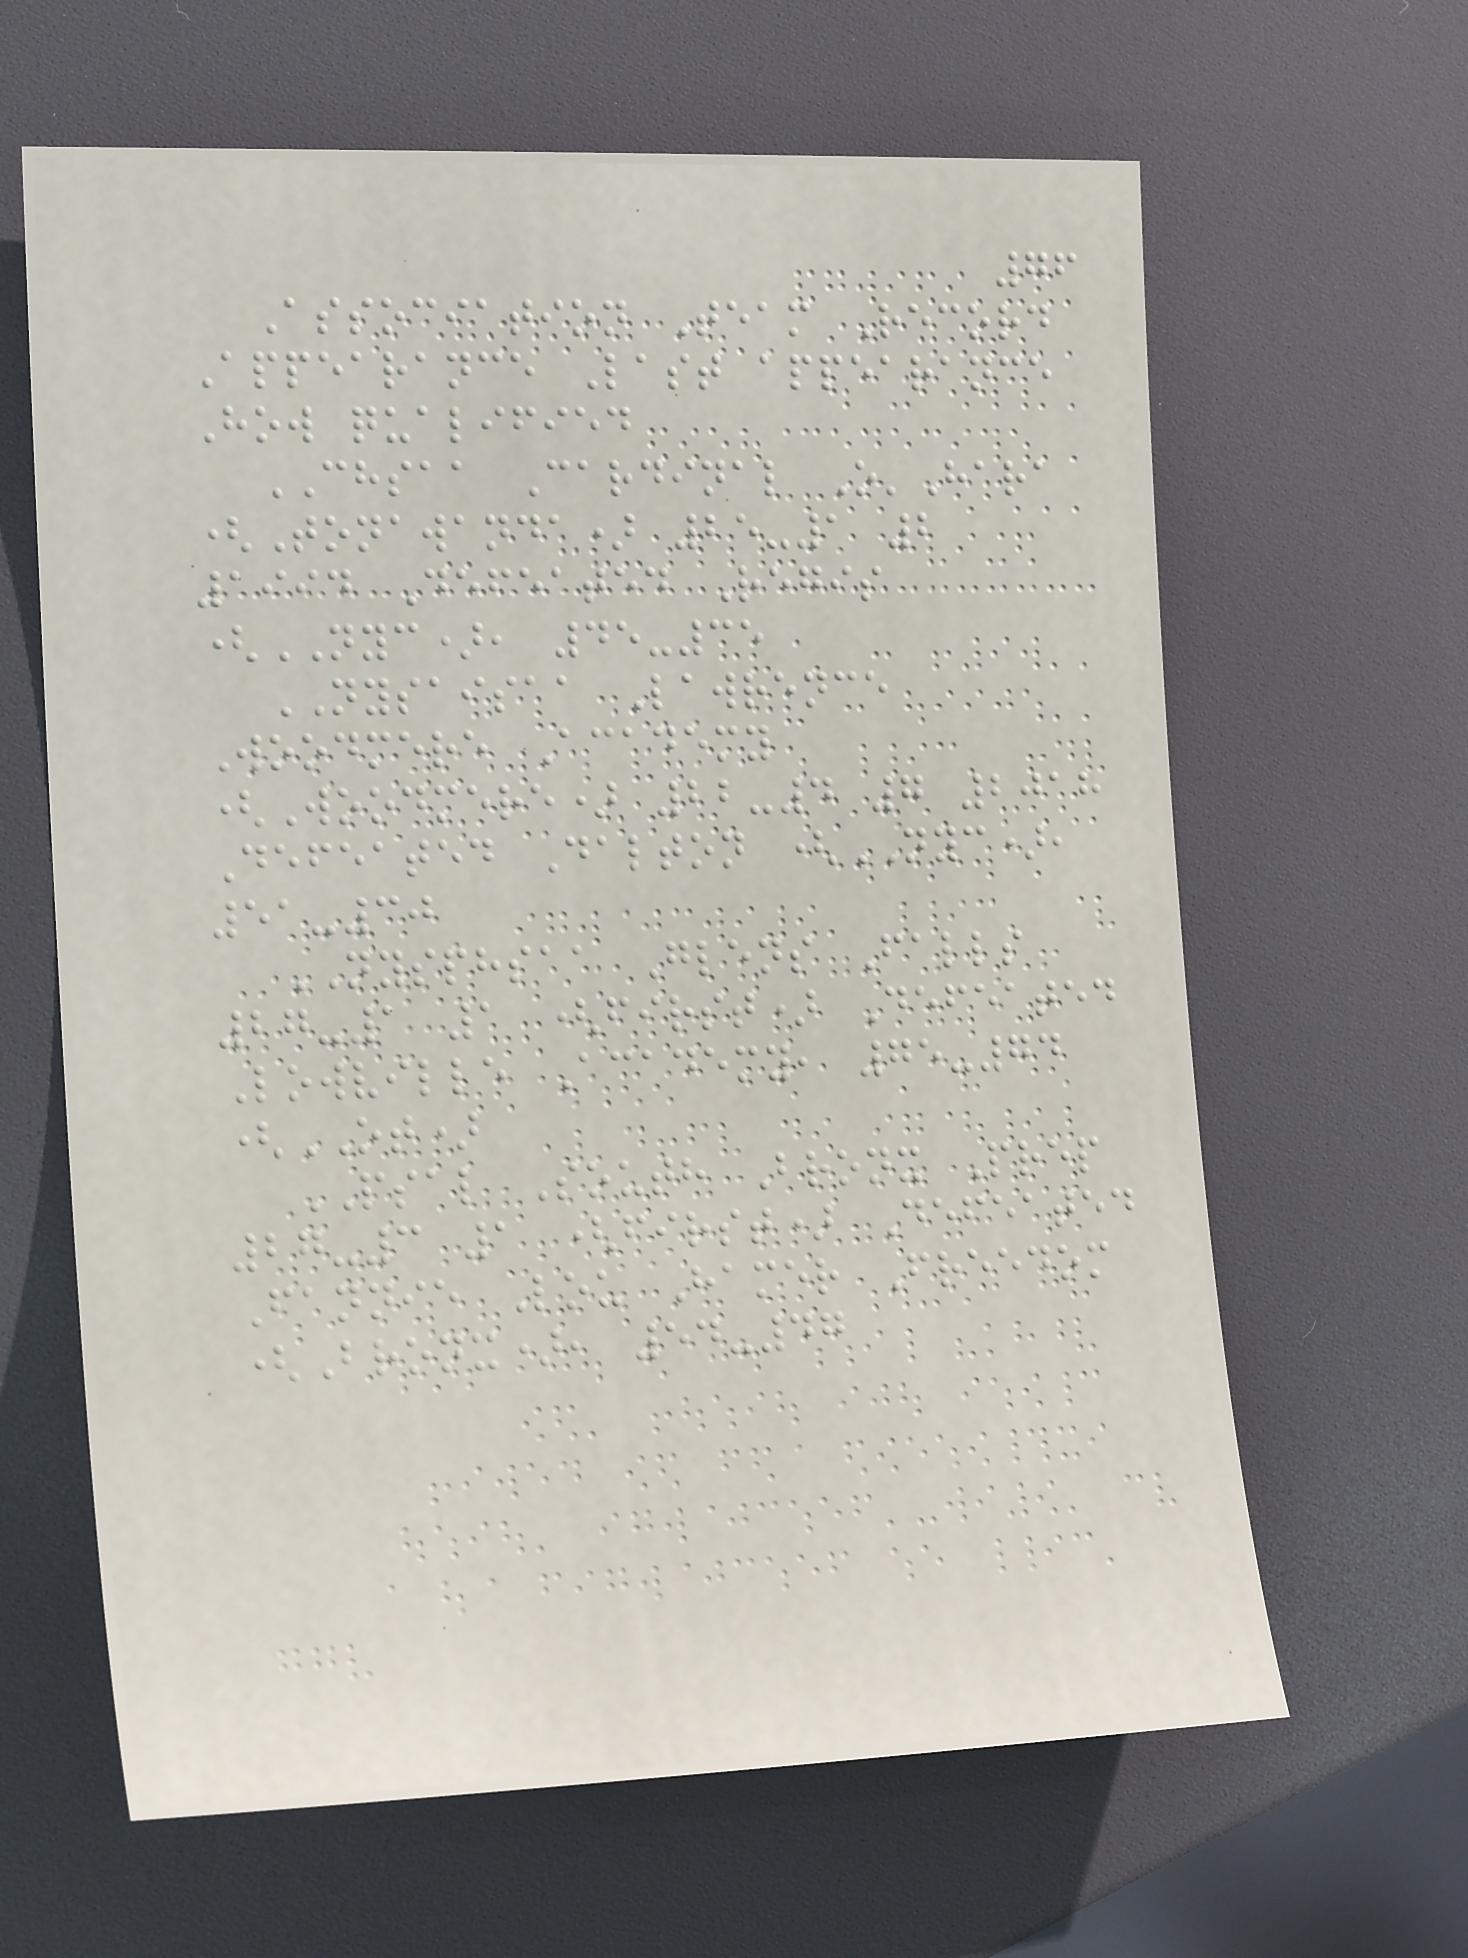76
Association Team Record
Appearance Last appearance
How qualified
CHSAA Cardinal O'Hara
(Tonawanda) 25-1 2
1994 Defeated Regis
(NYC), 45-35
NYSAISAA Lawrence
Woodmere Academy
(Woodmere) 22-4 7 2018
Defeated Dalton (NYC),
51-30
NYSPHSAA Glens Falls
27-1 1 (first) Defeated
Lowville Academy, 75-74
(OT)
PSAL South Bronx Prep
27-3 1 (first) Defeated
Fannie Lou Hamer Freedom
(Bronx), 54-47
